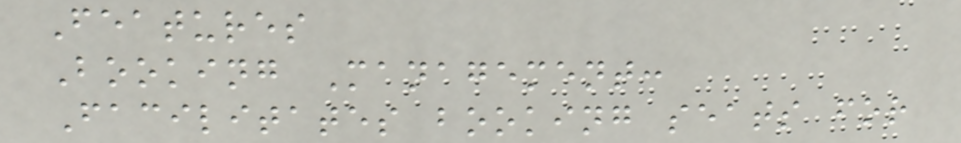Features
Booking Management:
Facilitates booking seats for
